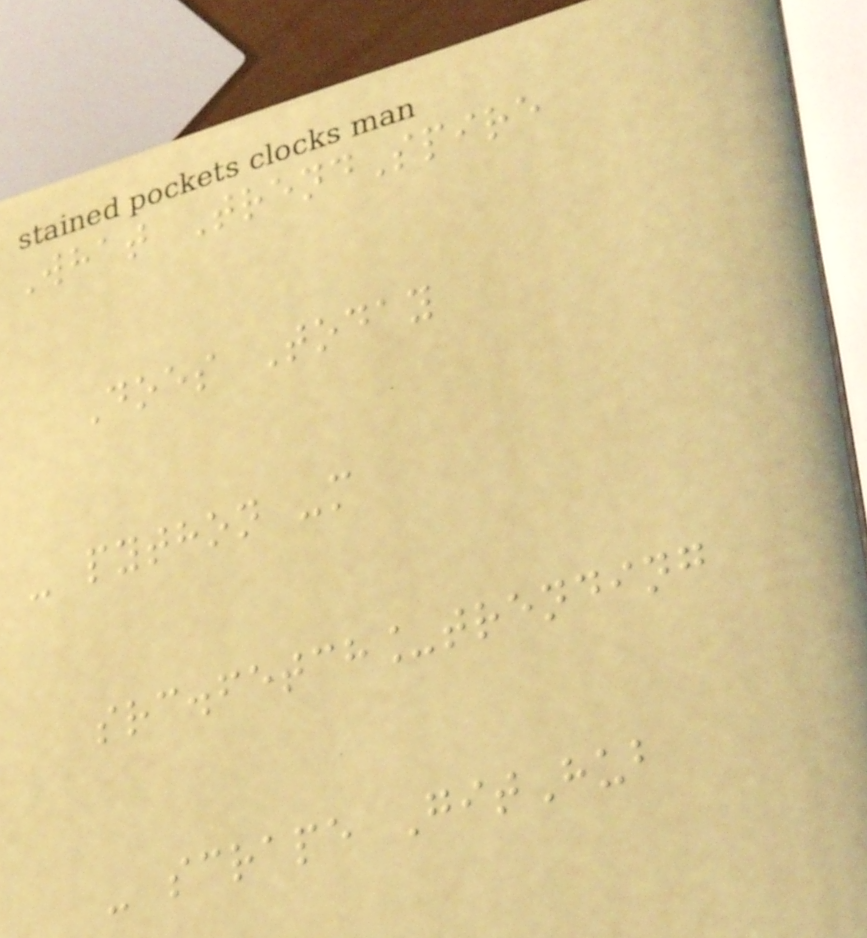What TrendSpire
Does Today
- python -m
src.fetch_trending
- scrape GitHub
